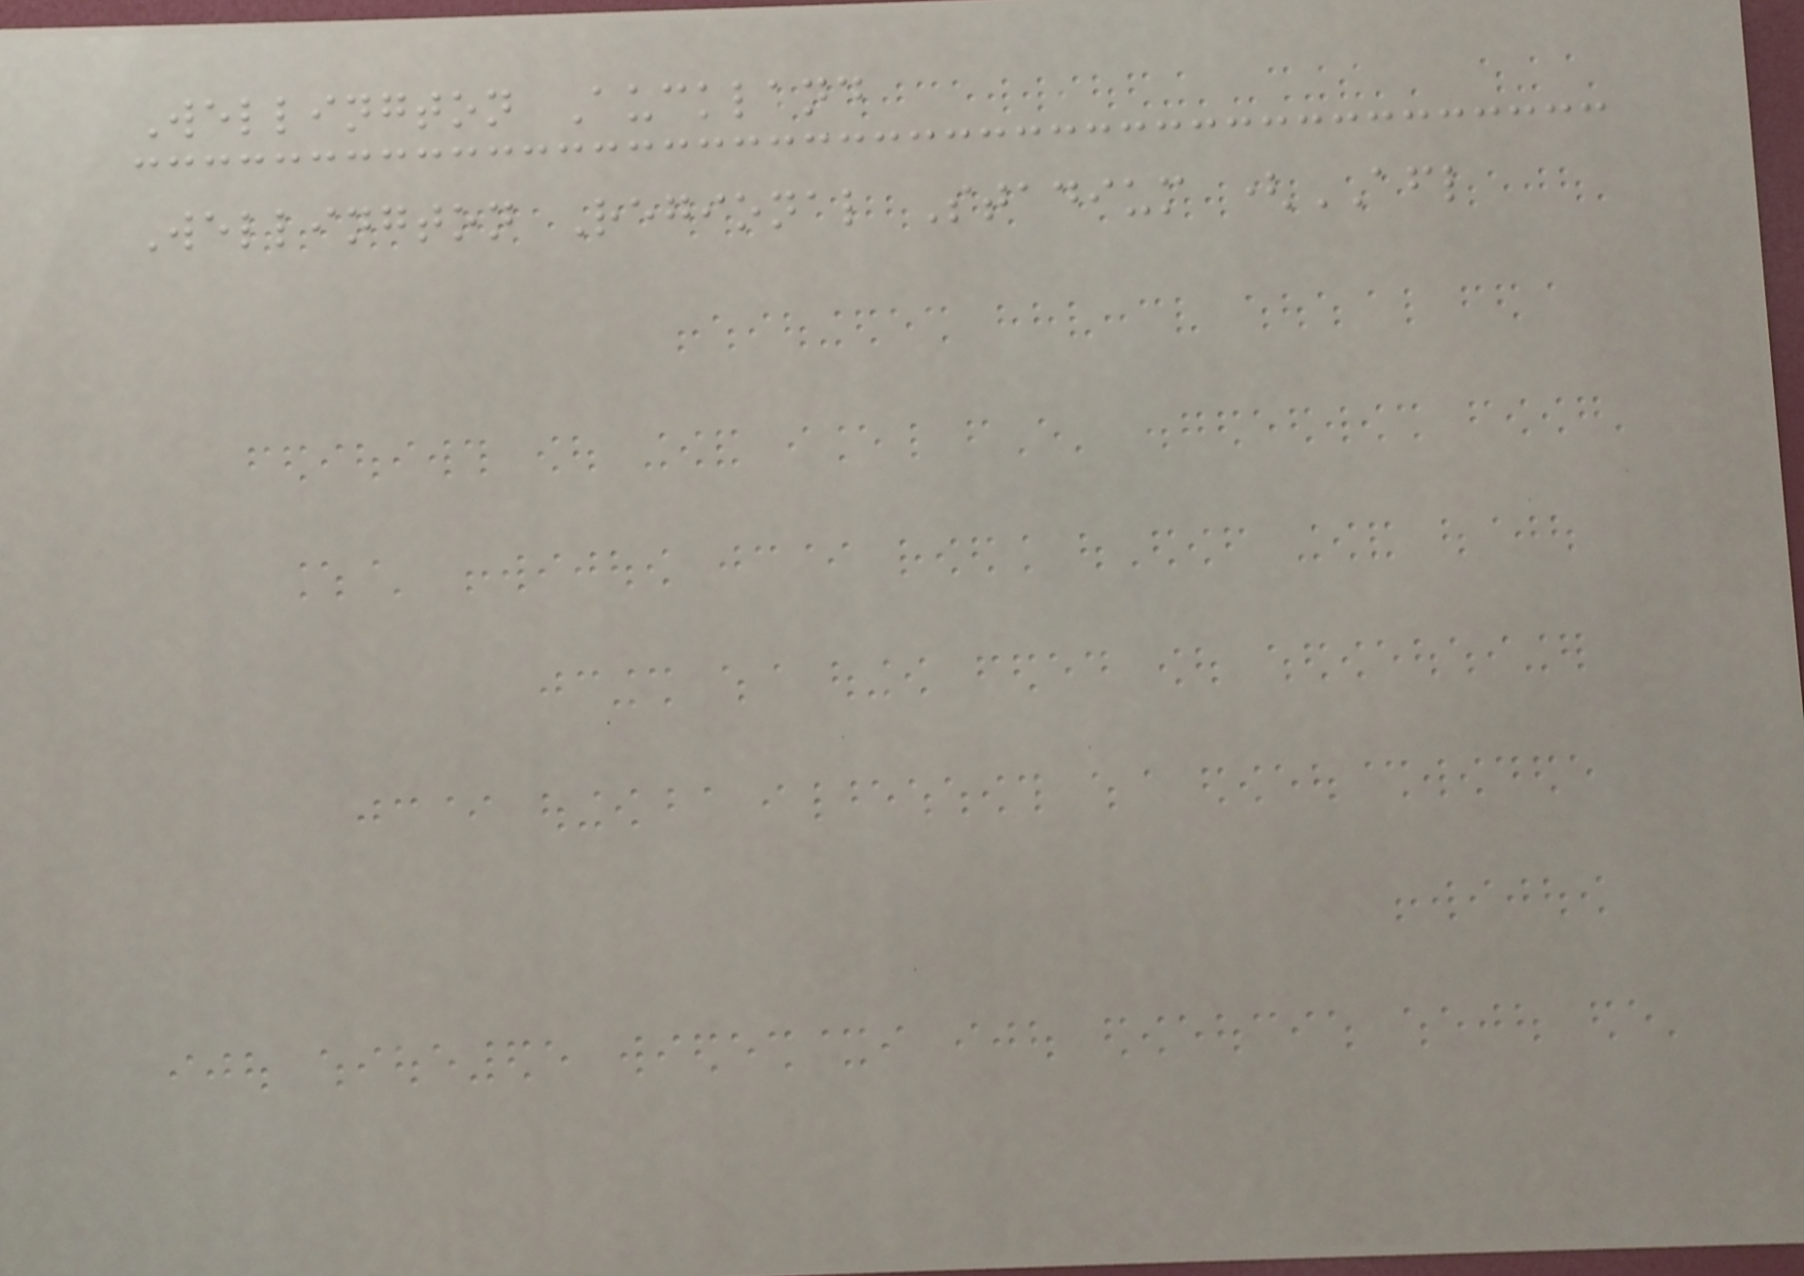Wellington Auckland
Wellington Regional Stadium (AFL
